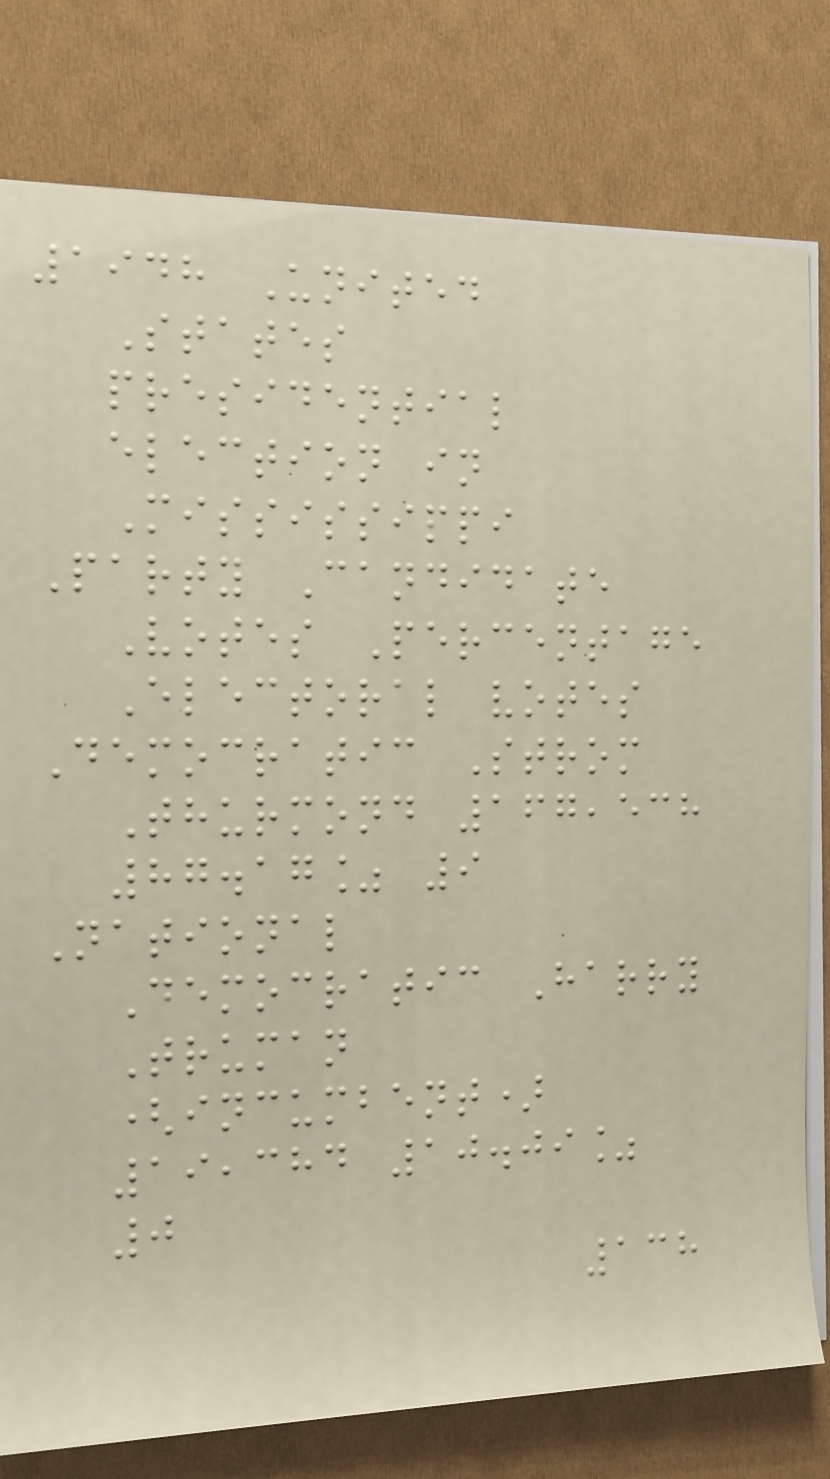1948 United
States
presidential
election in
Mississippi
Party Candidate
Votes Percentage
Electoral votes
Democratic Strom
Thurmond 167,538
87.17% 9
National
Democratic Harry
Truman
(incumbent)
19,384 10.09%
0
138
